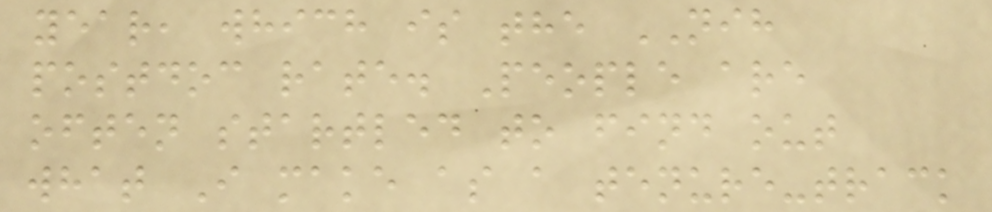year, which is the NIH
postdoc rate. People are
often startled to find out
what I make as a tenure-track
